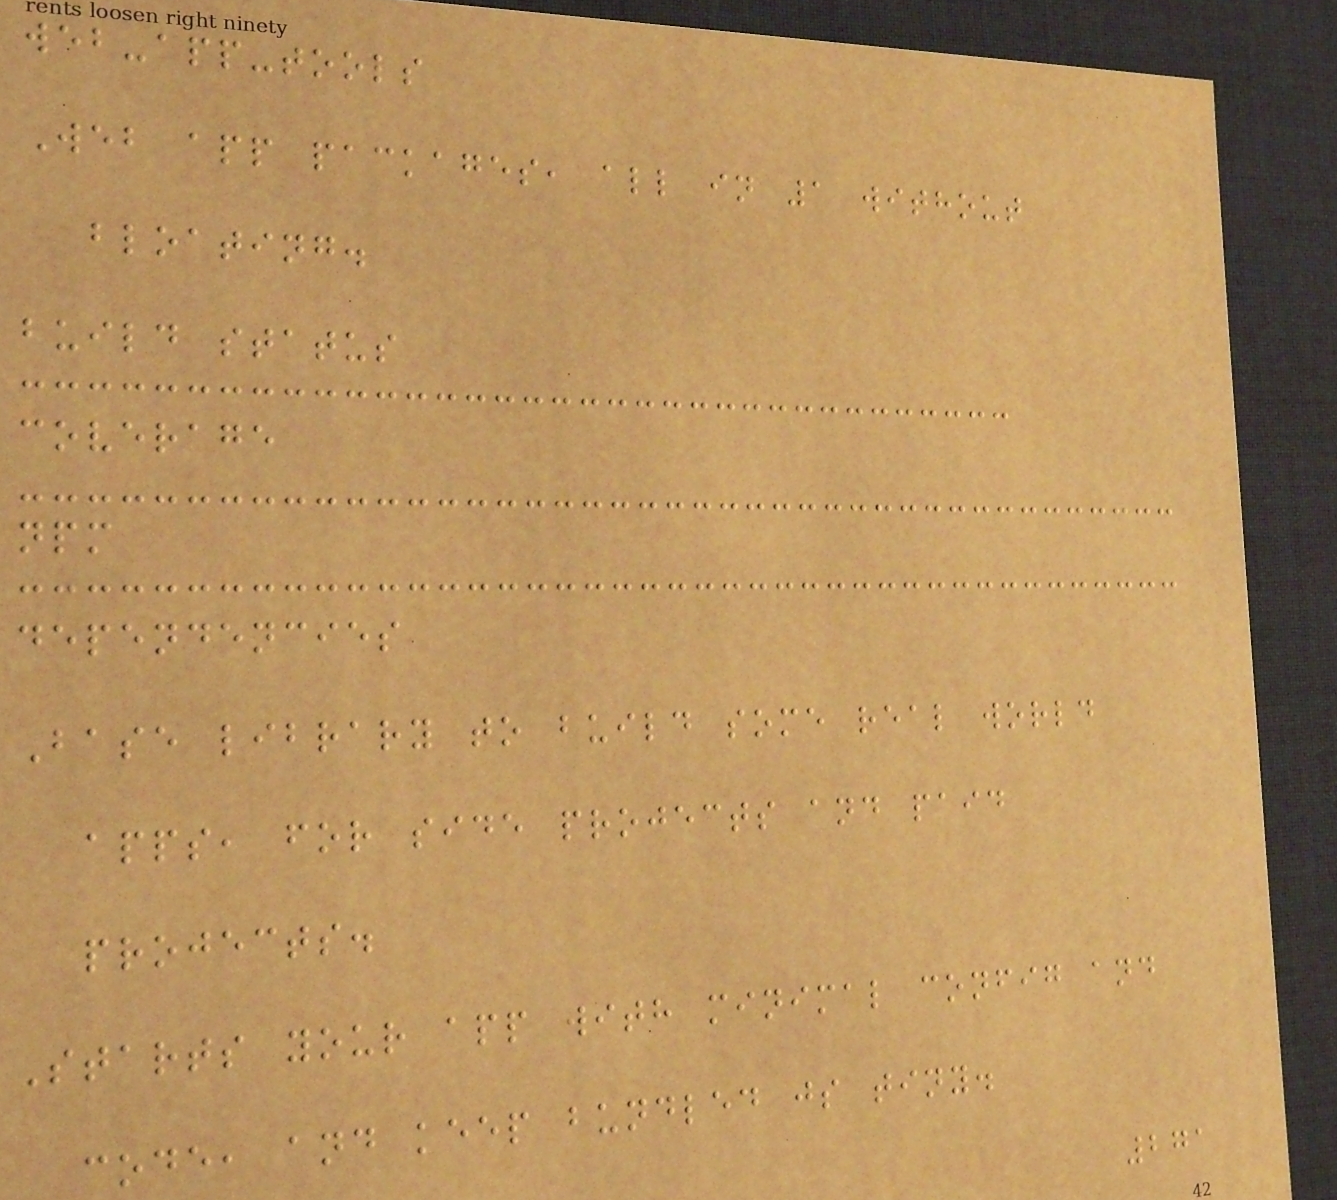web-app-tools
Web app packages, all in 1 without
bloating.
build status
coverage
npm
dependencies
Base library to build some real world
apps, for side projects and paid
projects.
Starts your app with minimal config and
code, and keep bundled js tiny.
271
